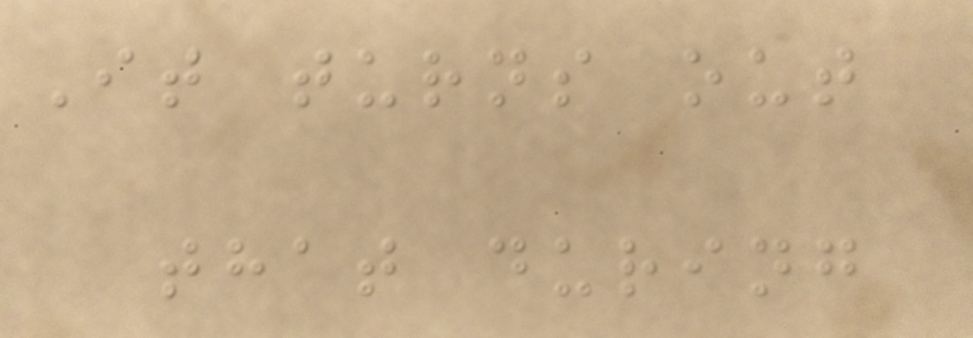It turns out
that during
